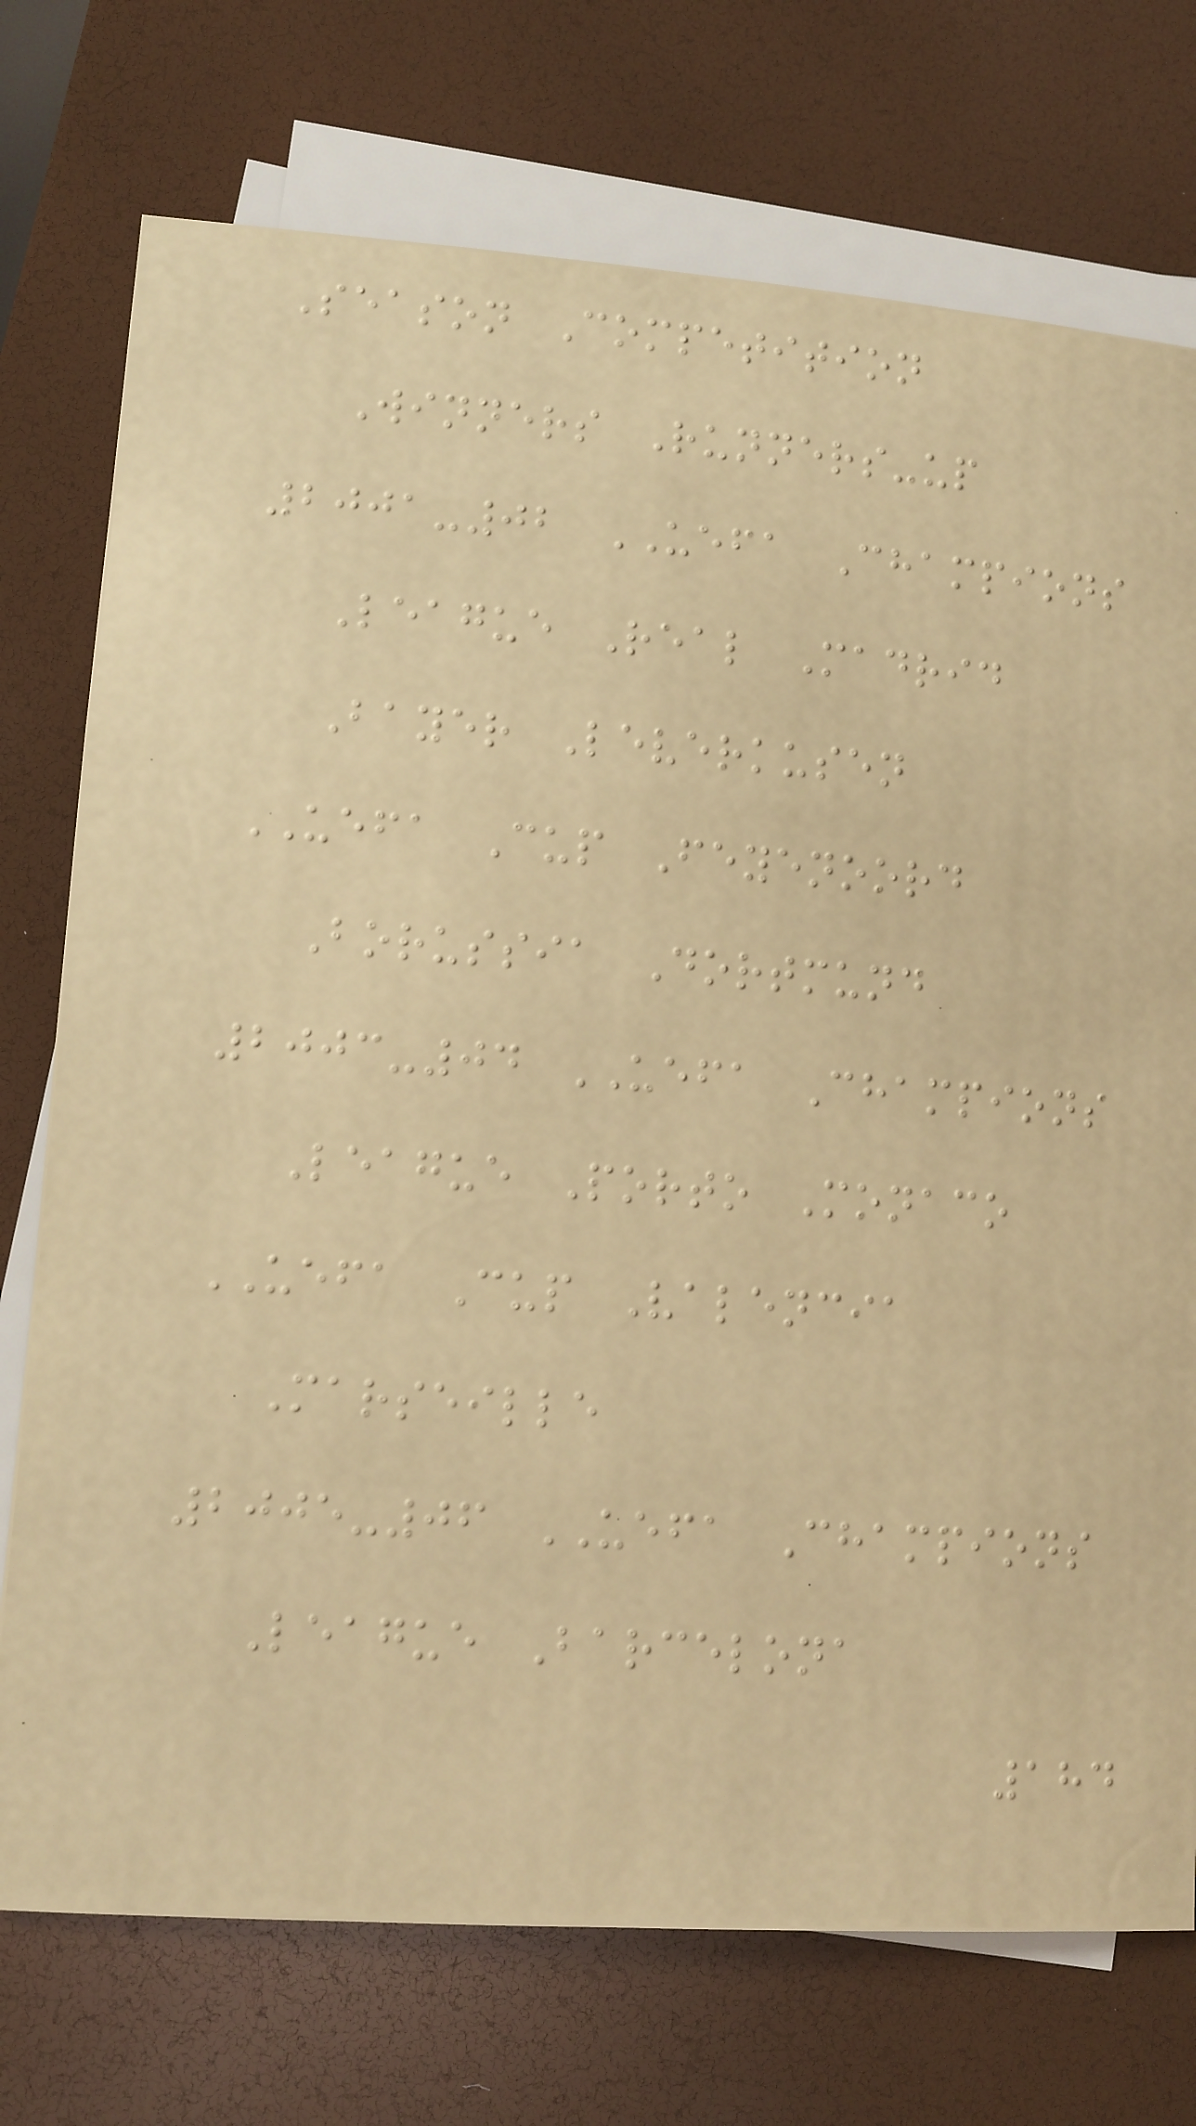Season Competition
Winners Runners-up
2001-02 UEFA Champions
League Real Madrid
Bayer Leverkusen
UEFA Cup Feyenoord
Borussia Dortmund
2003-04 UEFA Champions
League Porto Monaco
UEFA Cup Valencia
Marseille
2005-06 UEFA Champions
League Barcelona
184
